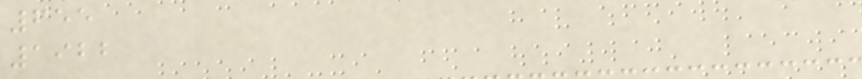655
1922
